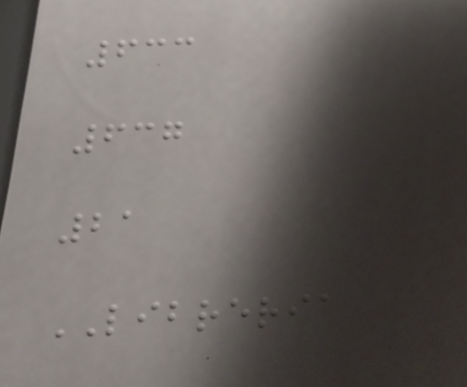633
637
21
LIBRERIA
